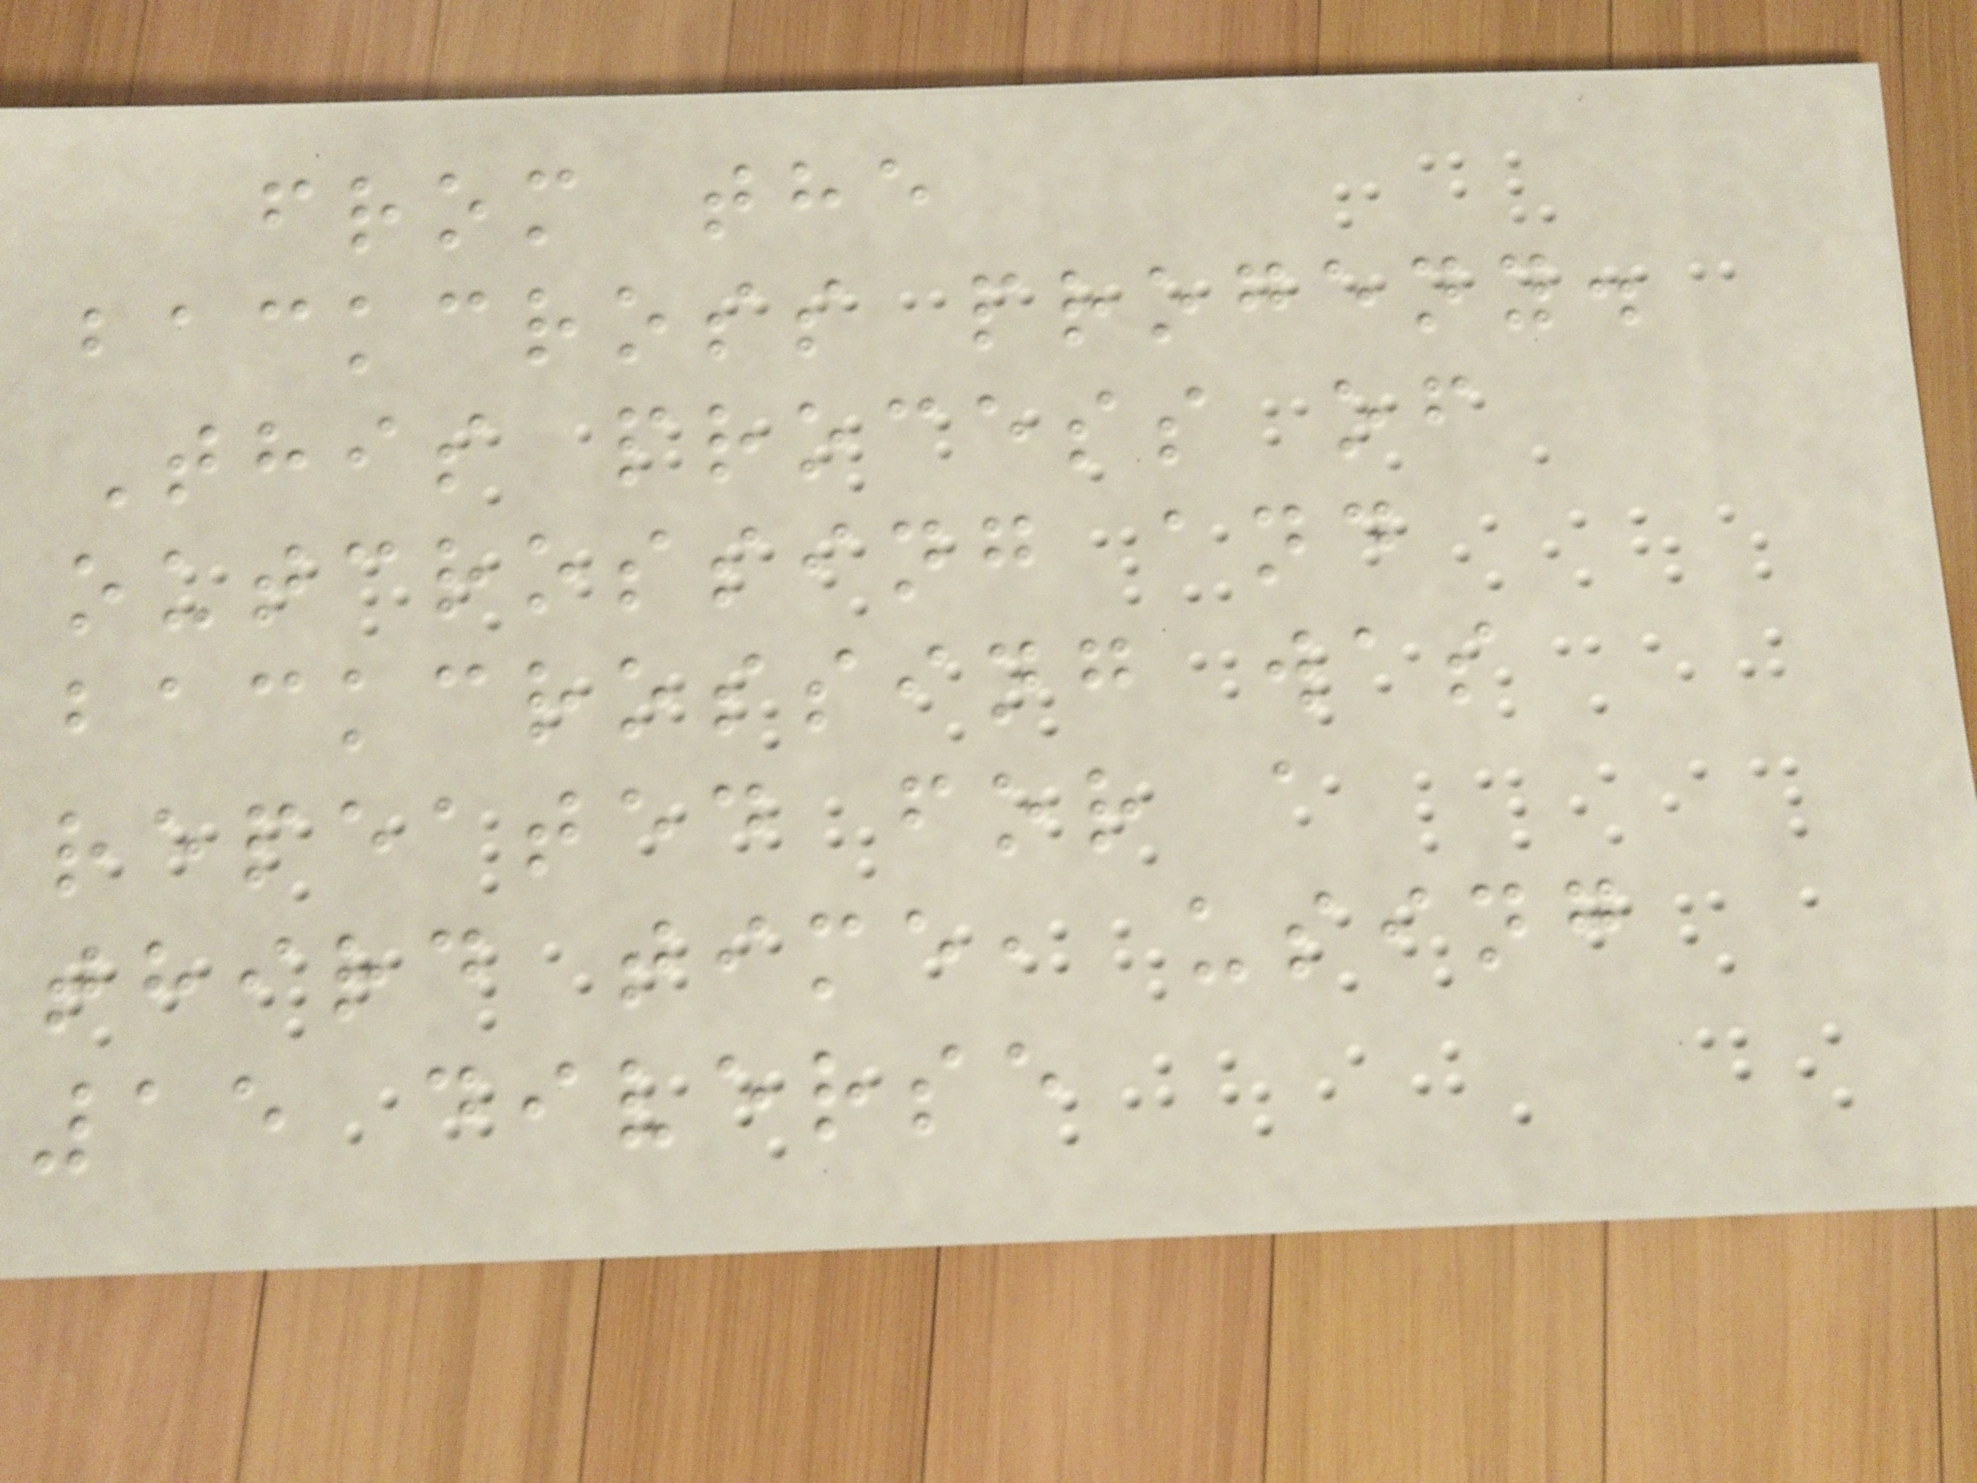from the
backcross progeny.
This process of
outcrossing and
backcrossing was
repeated for a
third time, using
15 diverse
